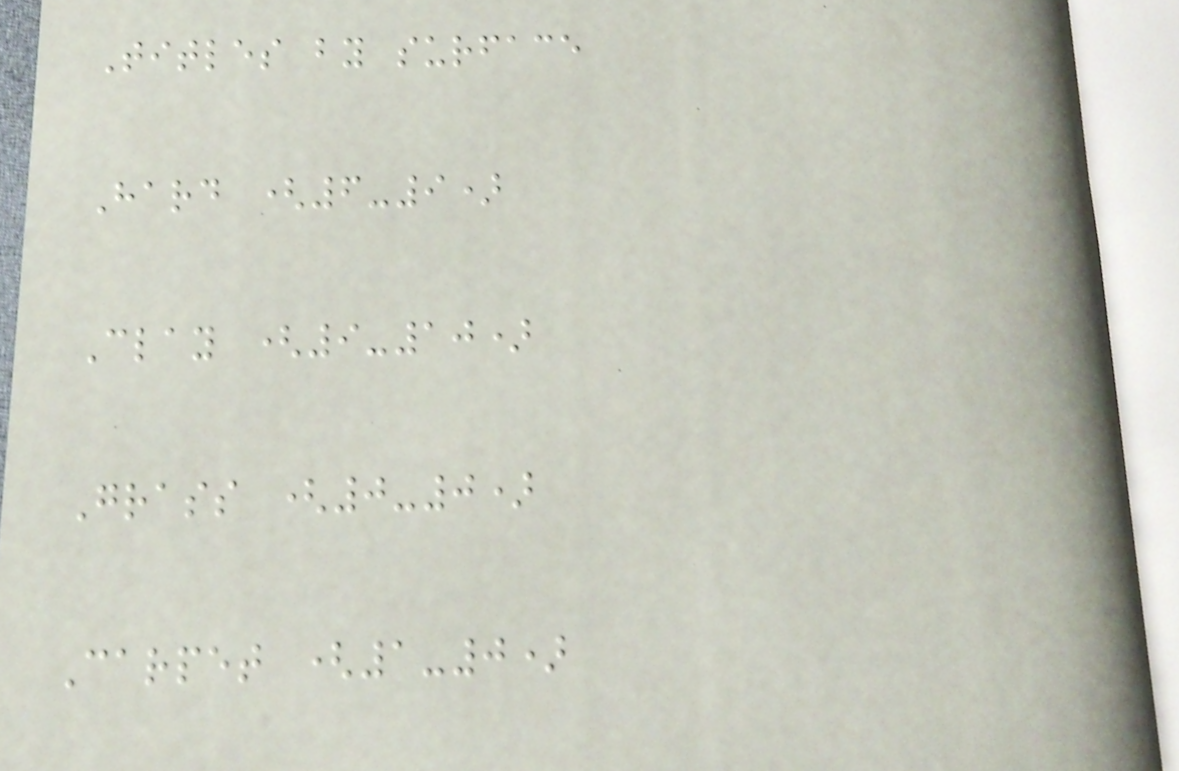Titles by surface
Hard (6-9)
Clay (9-10)
Grass (0-0)
Carpet (1-0)
